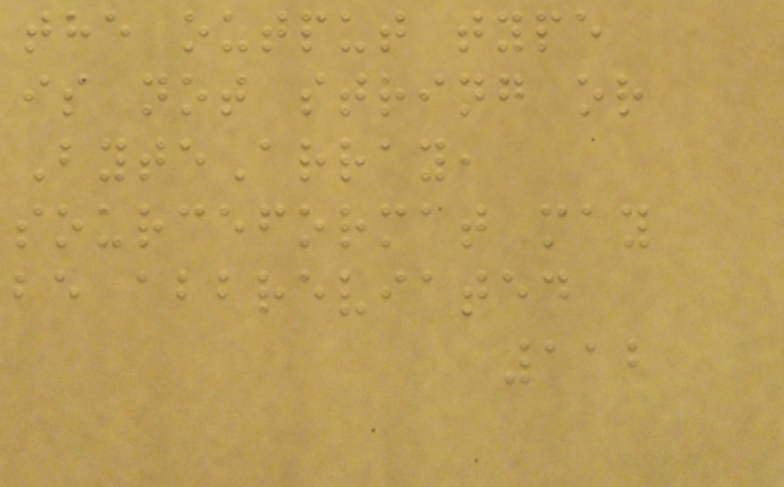the output type
is not string or
ByteArray,
sourceformat may
be abbreviated
112
